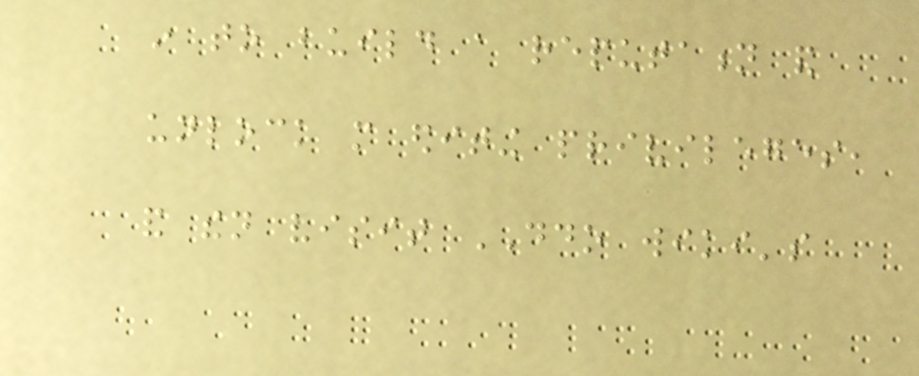in to build a reputation and
unlock more editing privileges,
and then visit DDO wiki's
